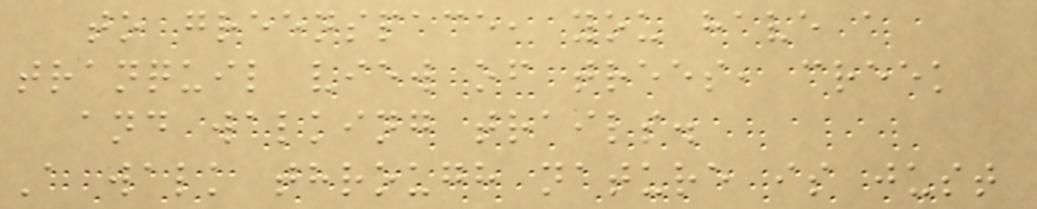to greenspace, you have a
tranquil view of trees, creek
and walking trails.
A walk through nature is just
